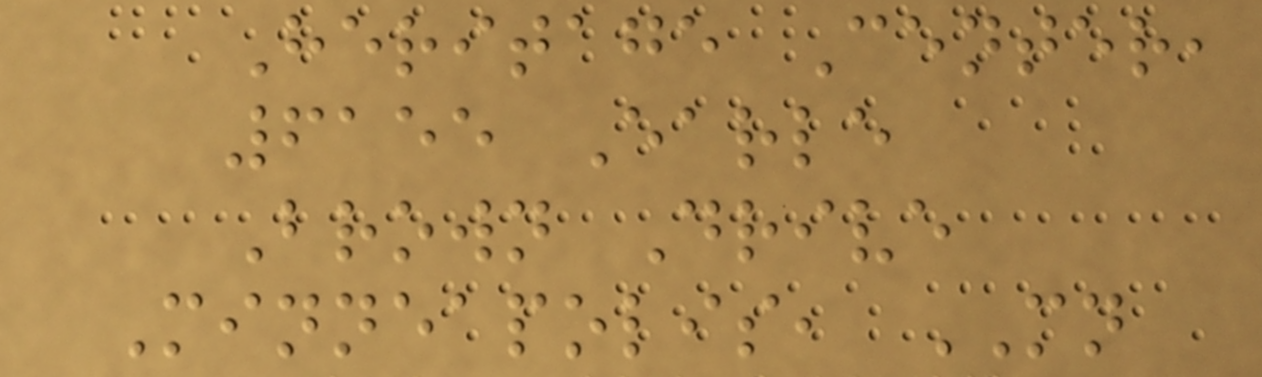Heritage Center,
6155 Earle
Brown Drive
Minneapolis, MN
